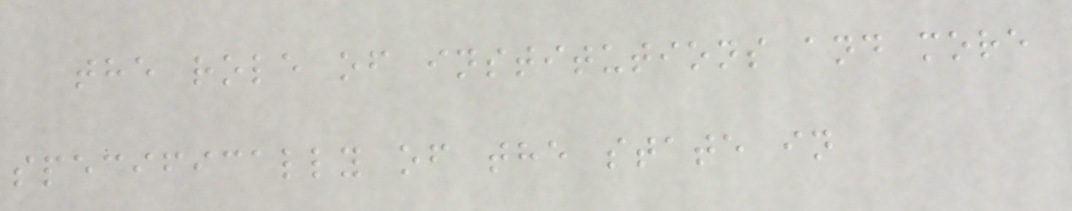the role of institutions and more
specifically of the state in
